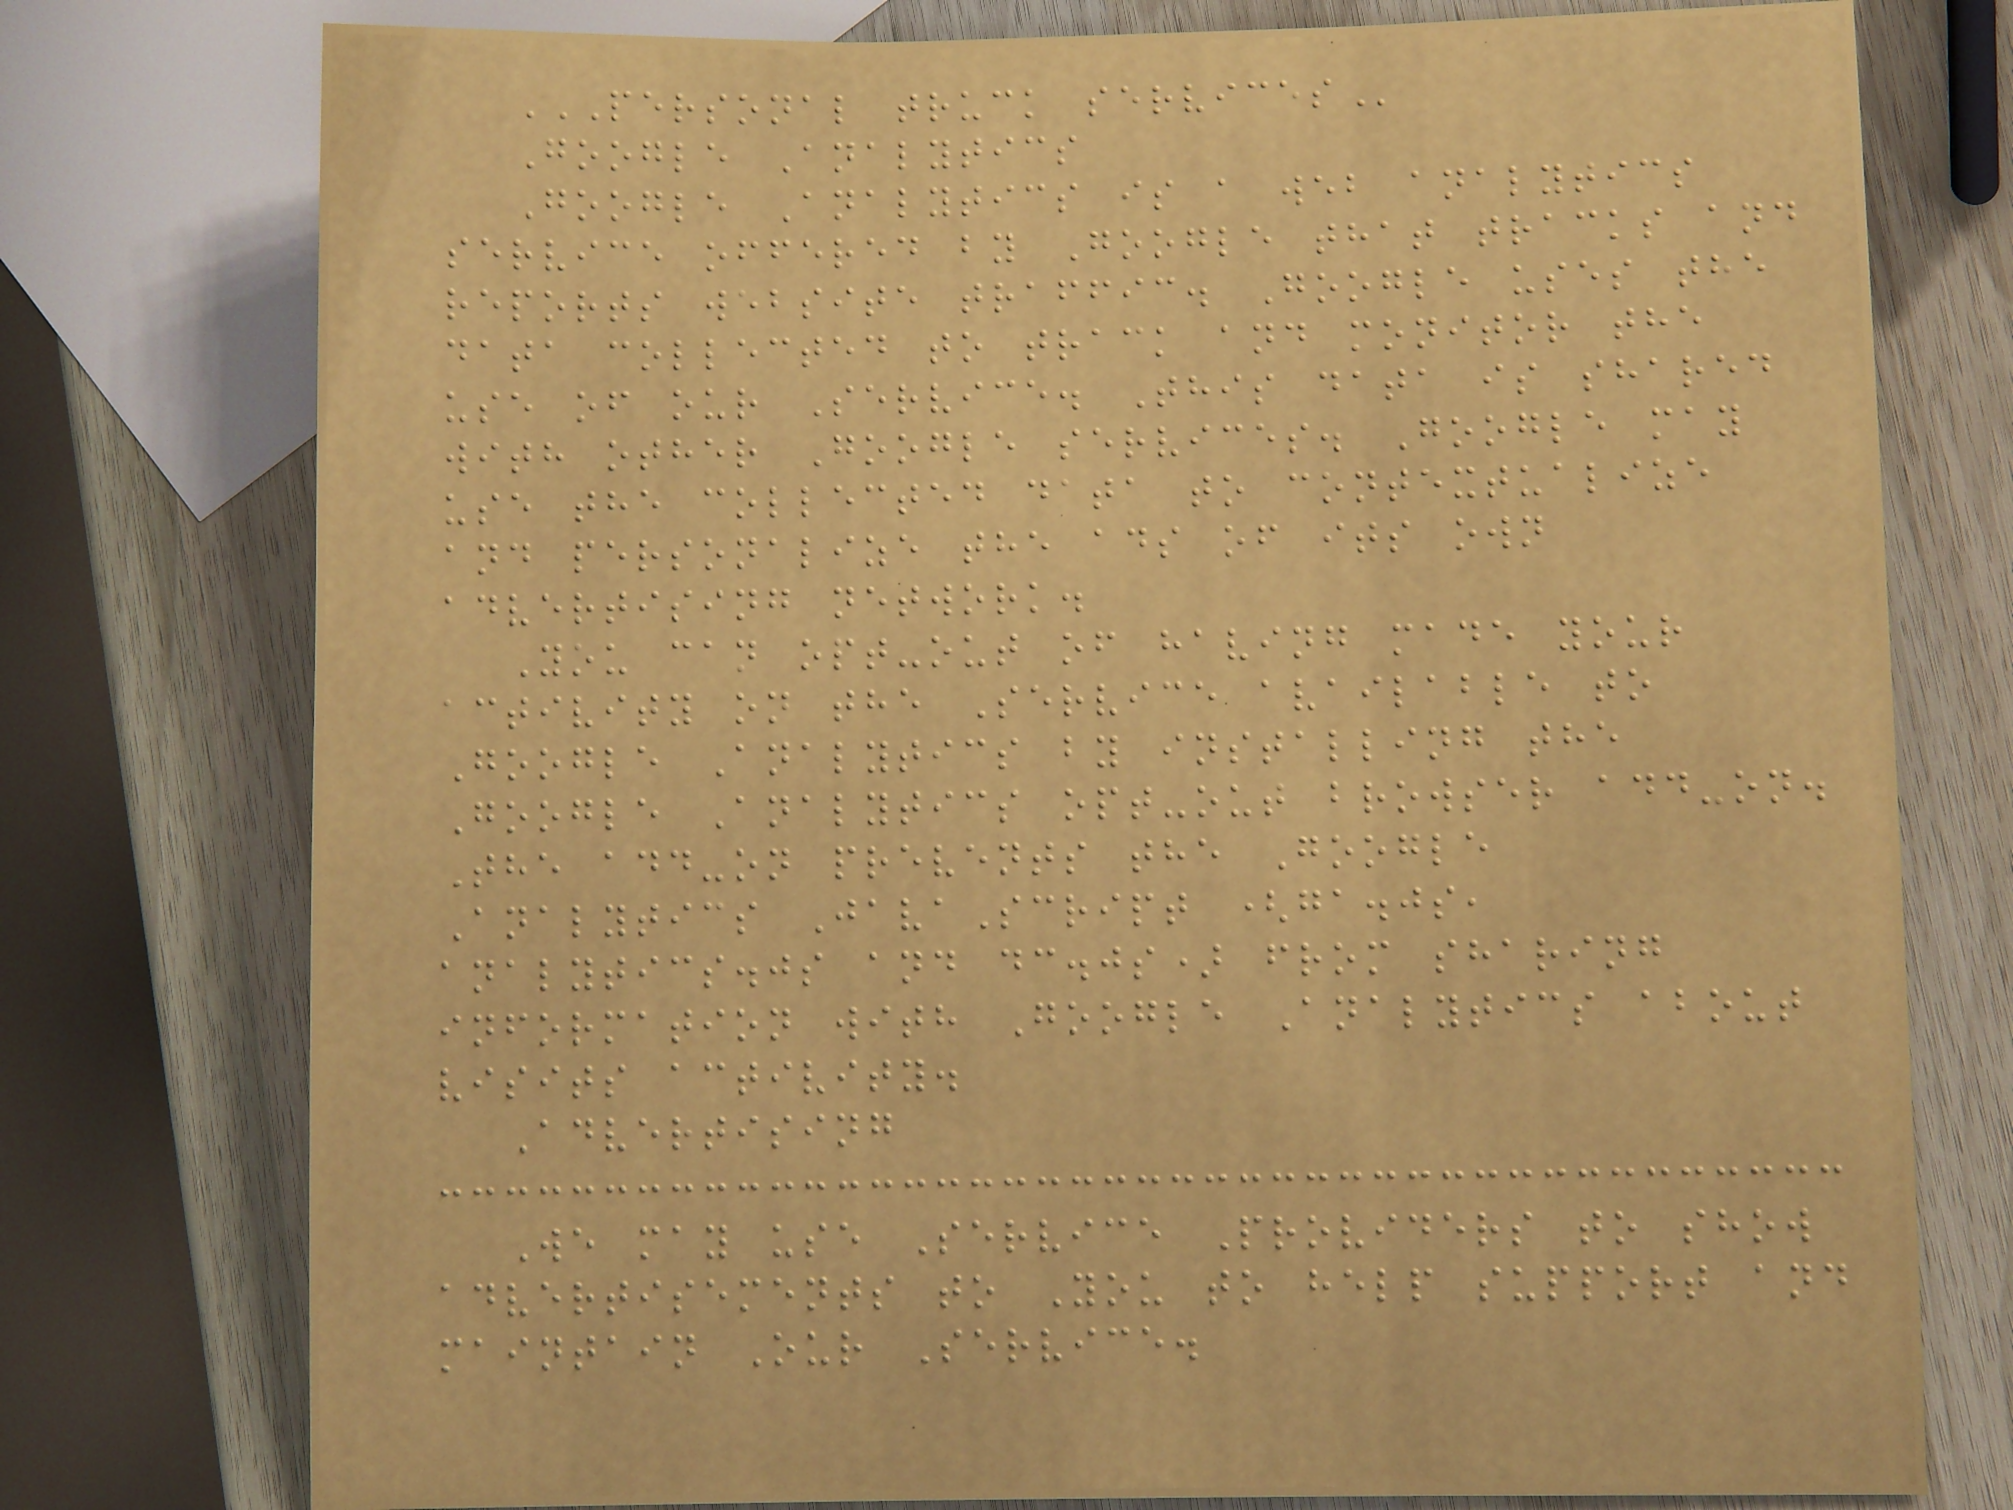PERSONAL TRUCK SERVICES
Google Analytics
Google Analytics is a web analytics
service offered by Google that tracks and
reports website traffic. Google uses the
data collected to track and monitor the
use of our Service. This data is shared
with other Google services. Google may
use the collected data to contextualize
and personalize the ads of its own
advertising network.
You can opt-out of having made your
activity on the Service available to
Google Analytics by installing the
Google Analytics opt-out browser add-on.
The add-on prevents the Google
Analytics JavaScript (ga.js,
analytics.js and dc.js) from sharing
information with Google Analytics about
visits activity.
Advertising
We may use Service Providers to show
advertisements to You to help support and
maintain Our Service.
